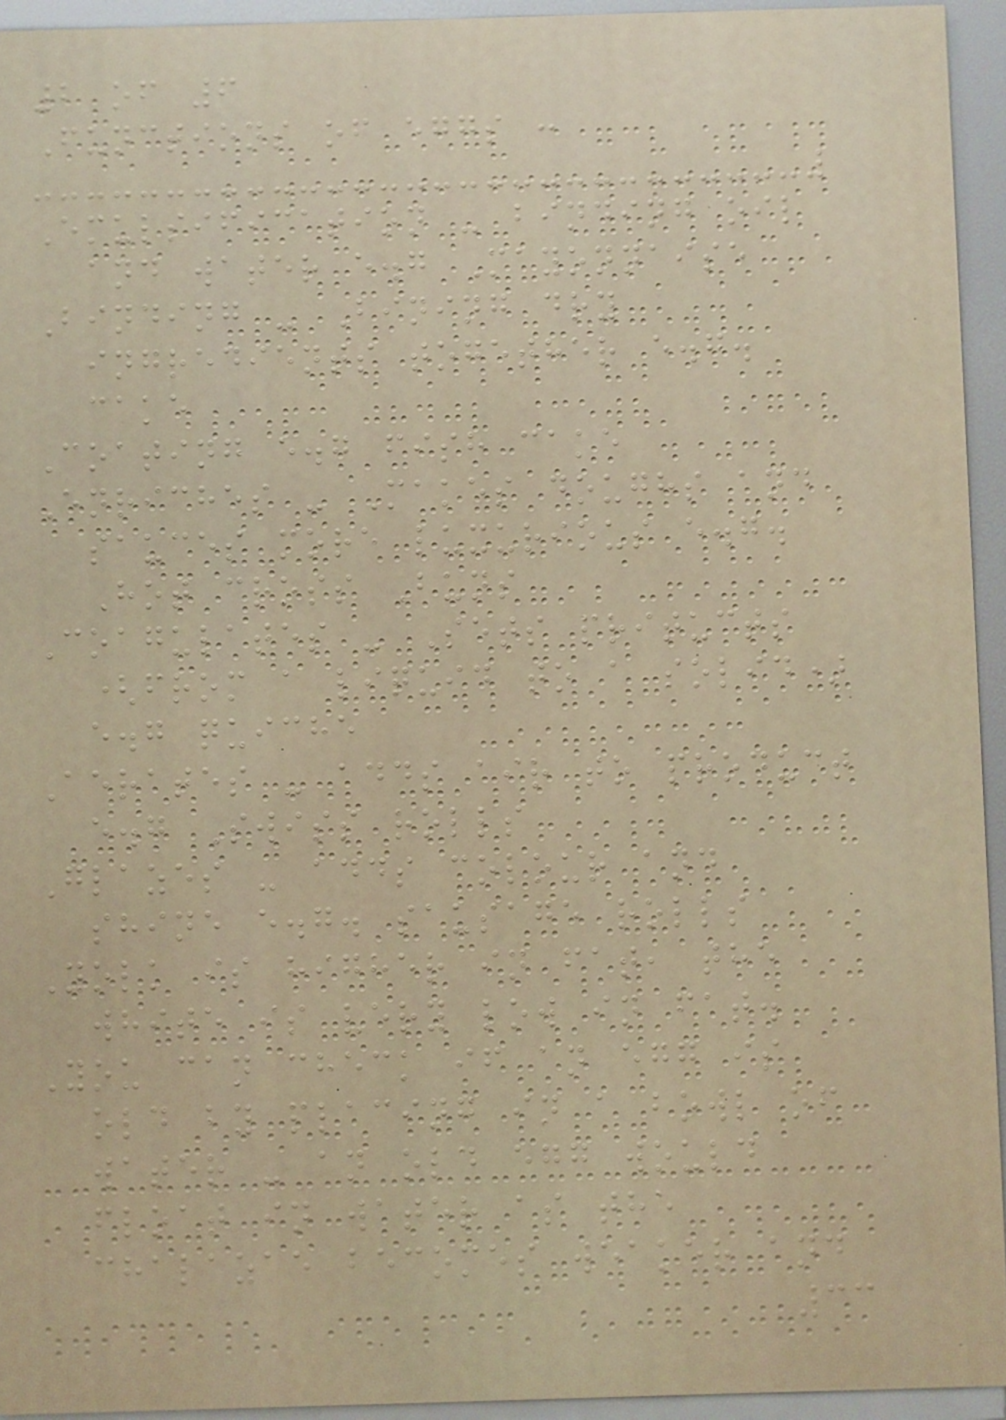2 of 6
Functions of eggs :
Emulsification - binding oil
and water e.g Mayonnaise
Binding - Bining dry
ingredients together e.g.
cake
Coating e.g fish cake
Enriches - Makes doughs and
sauces more luxurious e.g.
Hot cross Buns
Coagulates - Sets pritucts
(from a liquid to a solid)
e.g quiche
Aerates - adds air to product
e.g Swiss rolls
Glazes - adds colour and
shine e.g. sausage rolls
Yolk is higher in fat, the
white is very low in fat.
You can check if an egg is
old by placing in a bowl of
water - an old egg would
float in water as the
chalazae becomes weaker and
33
